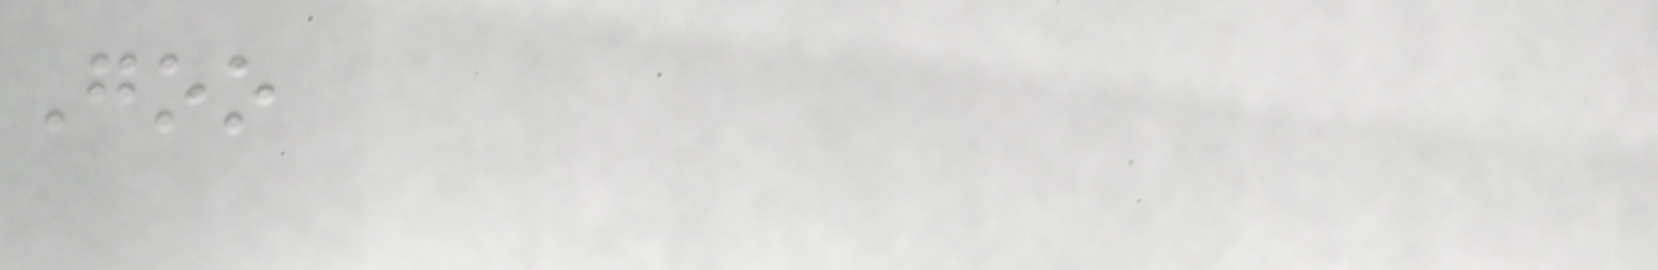Goo
